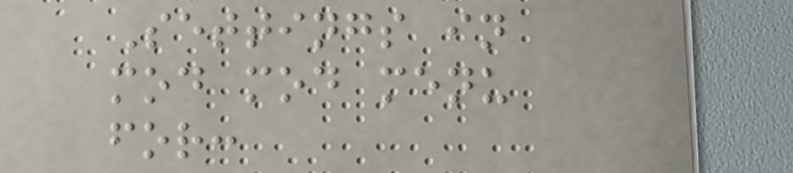Settings in
mod mod menu
for:
